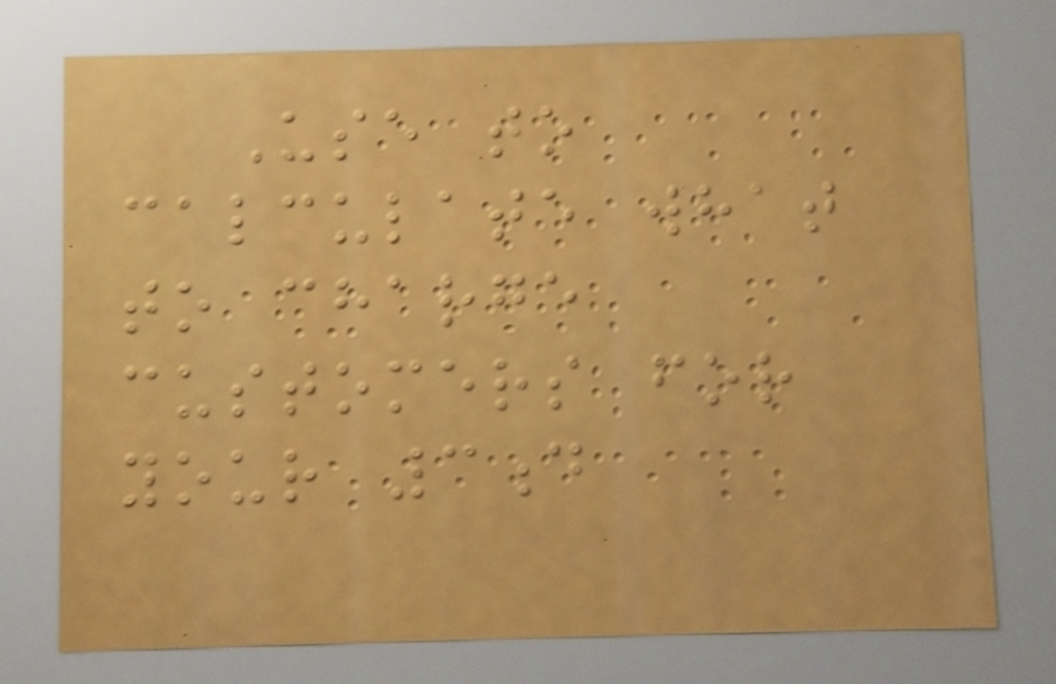Use to
calculate what
to charge
customers for
your 3d
